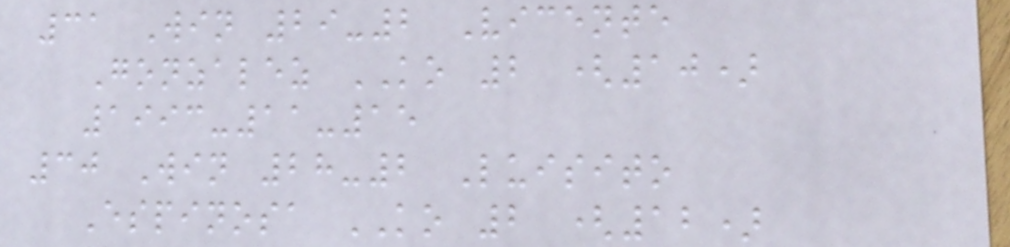31 Win 29-2 Vicente
Gonzalez KO 2 (10)
1993-11-15
30 Win 28-2 Luisito
Espinosa KO 2 (12)
